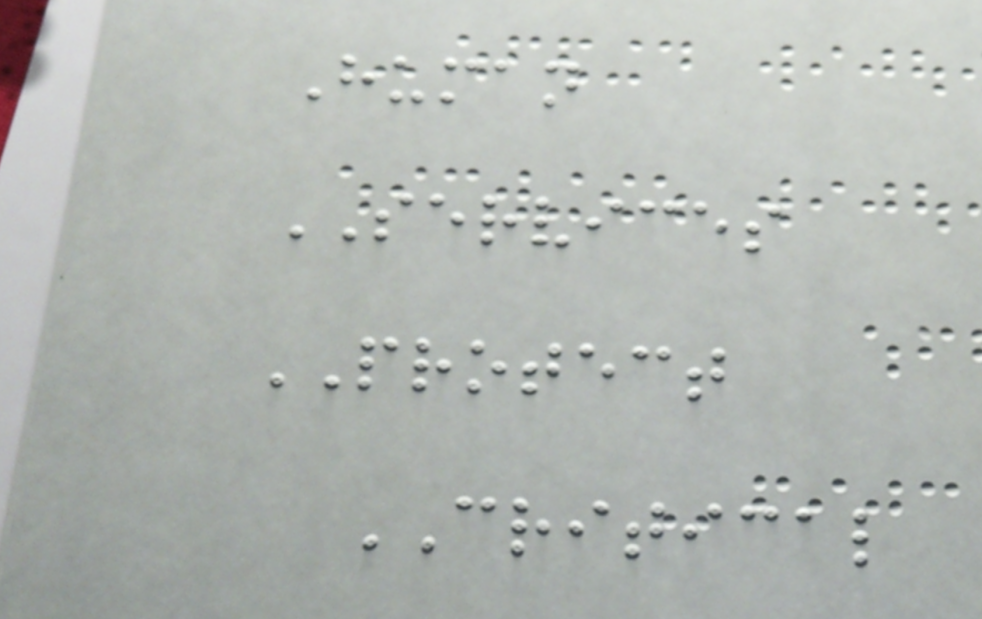Human
SERVICES
PROTECT
CRITICAL
